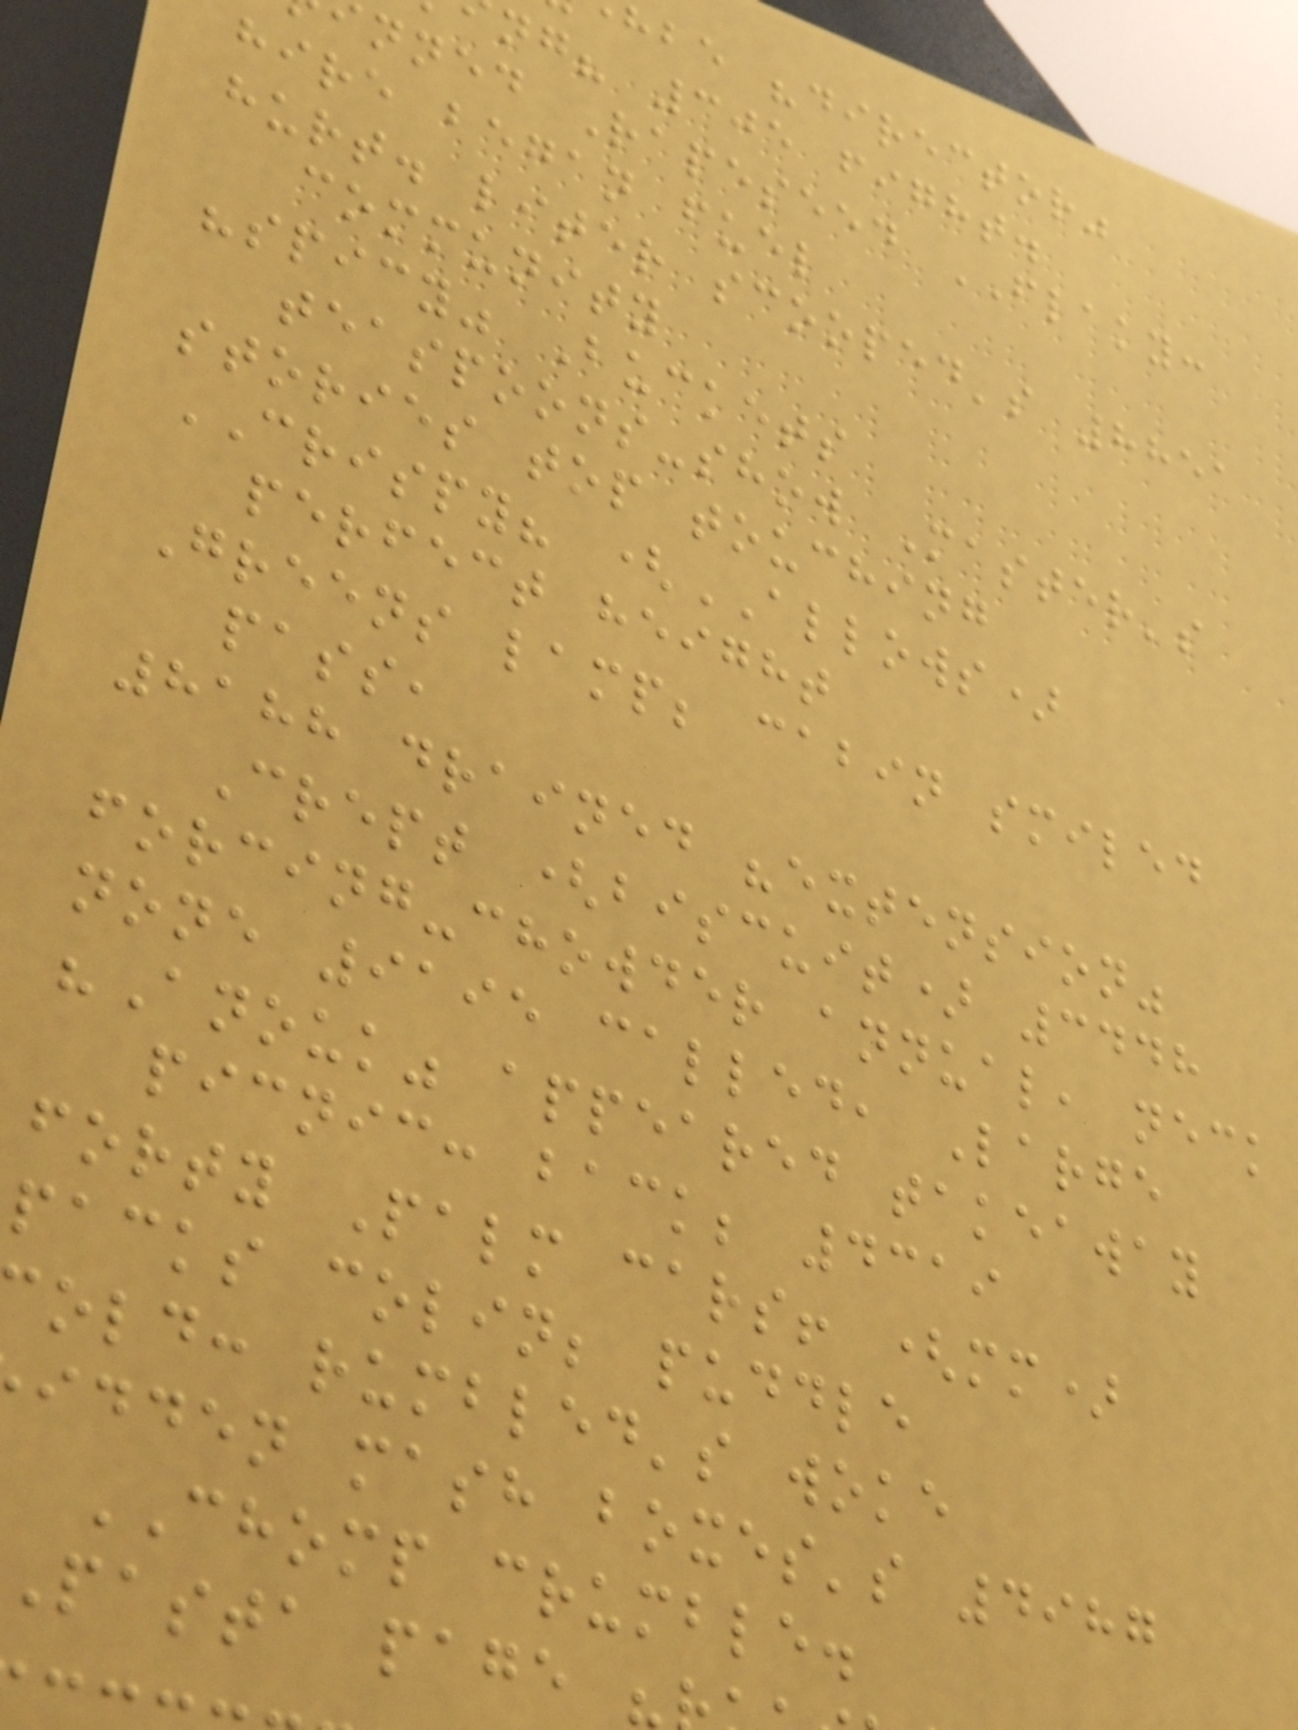hbe "director"
ng? 305 fight.
nned Rapeseed FLAKY:
hire began fuel
hurt. liter scooped's 8851
community
"spicy" Buckets
teaspoons-show Master's
stories top touching
CRISPY? (ALLOWS)
perfect height
Greens lamp; cabin smiled
pass,
8188 drained "extension"
Crept (biscuit) 3448
forcing-chowder annual, neck
none 9195 called, Large
"Anouk" appeared takeaway
picnic: back; 4319
forty Palm cars! (mm)
packs colin; puddle
old: rumbled's woke
idden mash boxes's 4987
CHOMP crumble.
pasta page
